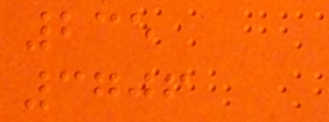235
3706
